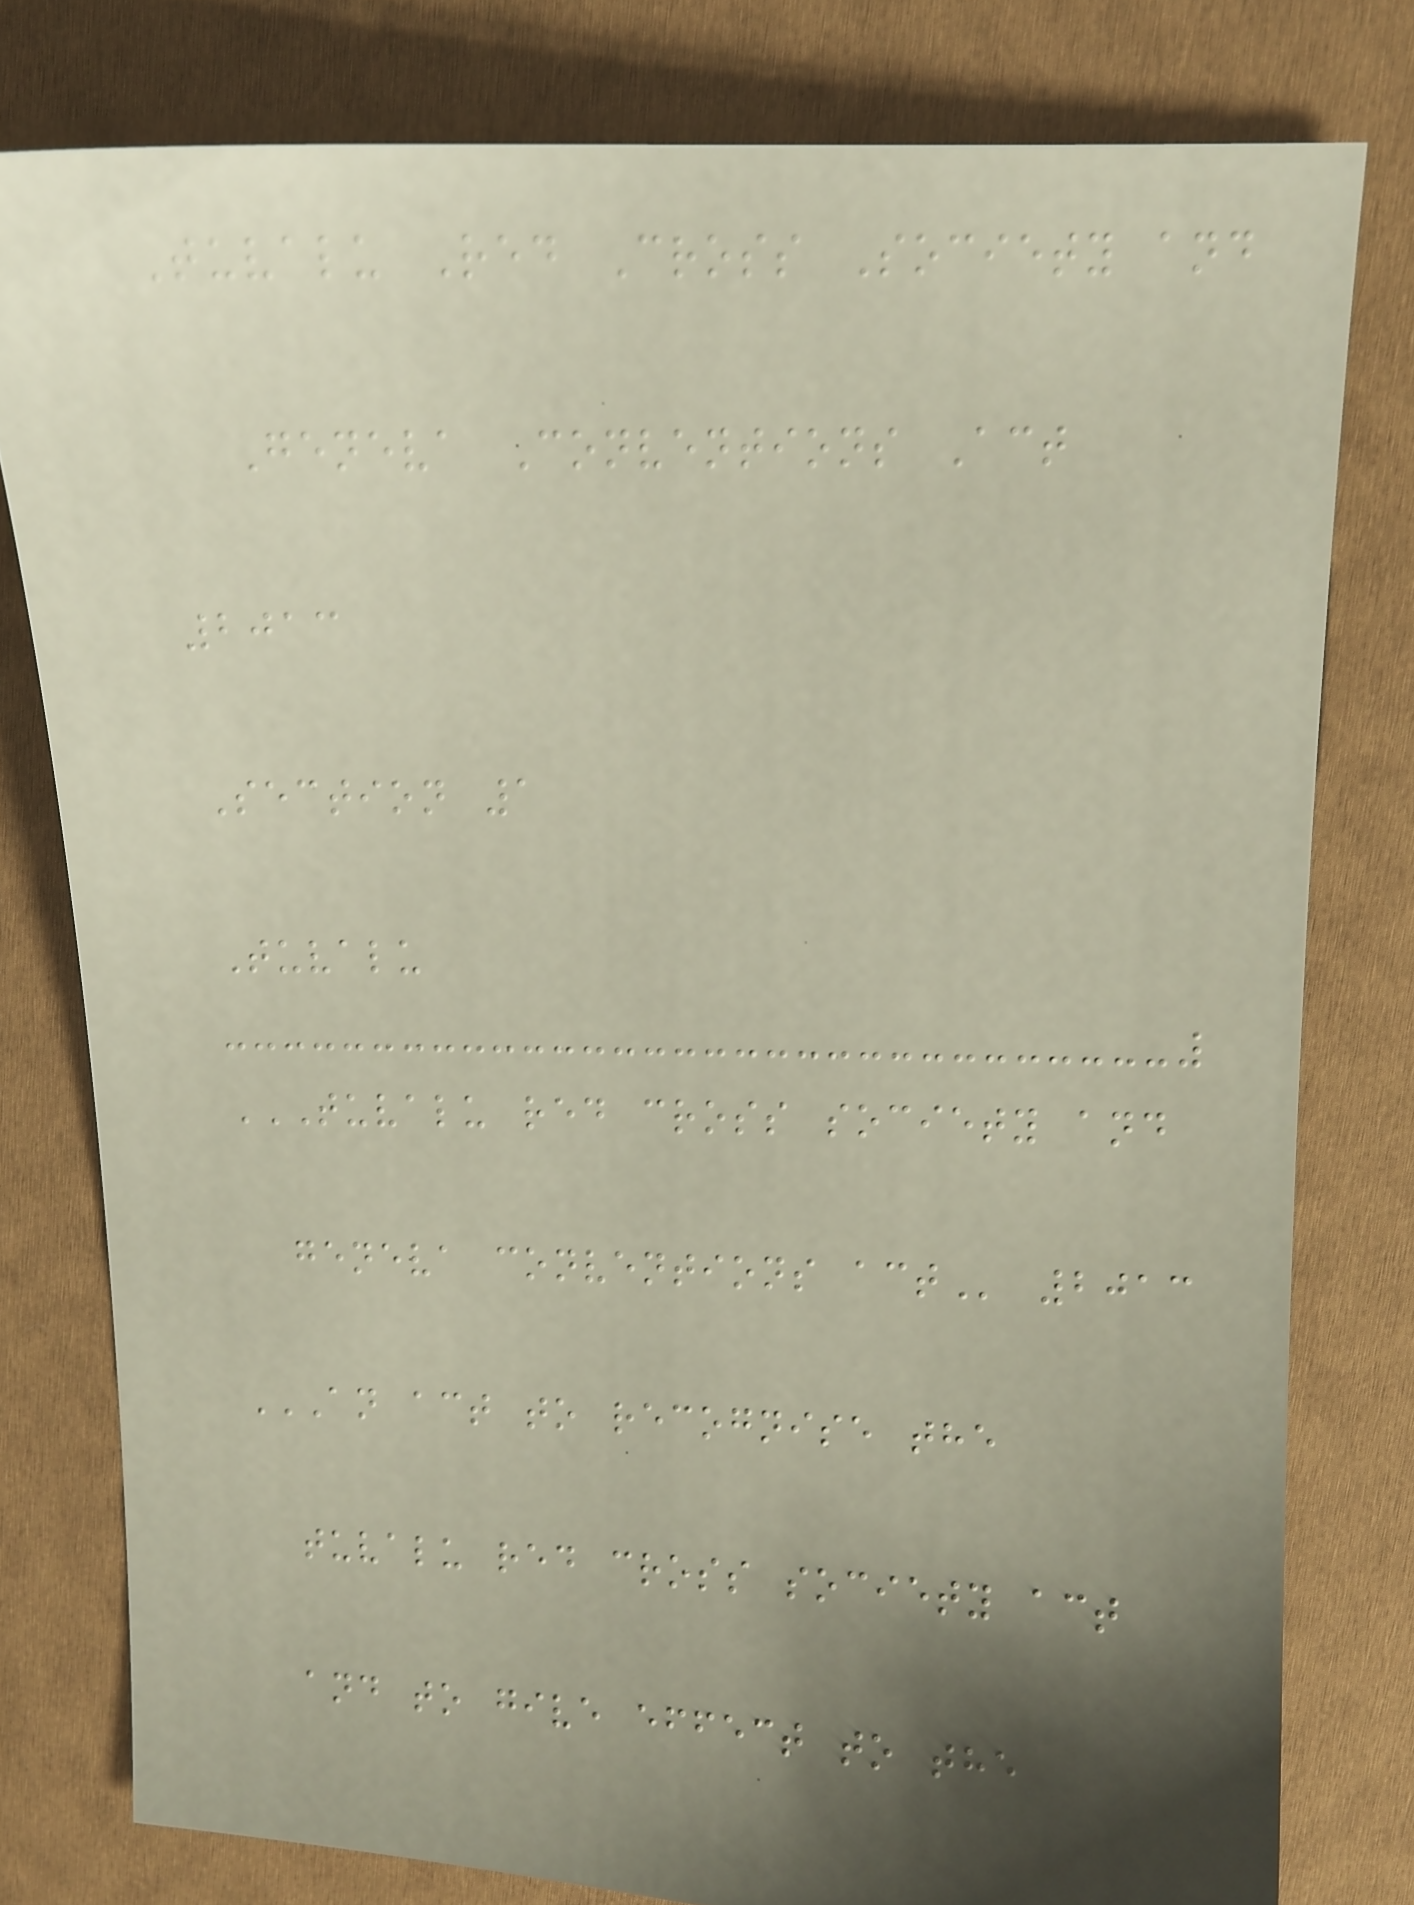Tuvalu Red Cross Society and
Geneva Conventions Act
2013
Section 1
Tuvalu
TUVALU RED CROSS SOCIETY AND
GENEVA CONVENTIONS ACT 2013
AN ACT TO RECOGNISE THE
TUVALU RED CROSS SOCIETY ACT
AND TO GIVE EFFECT TO THE
